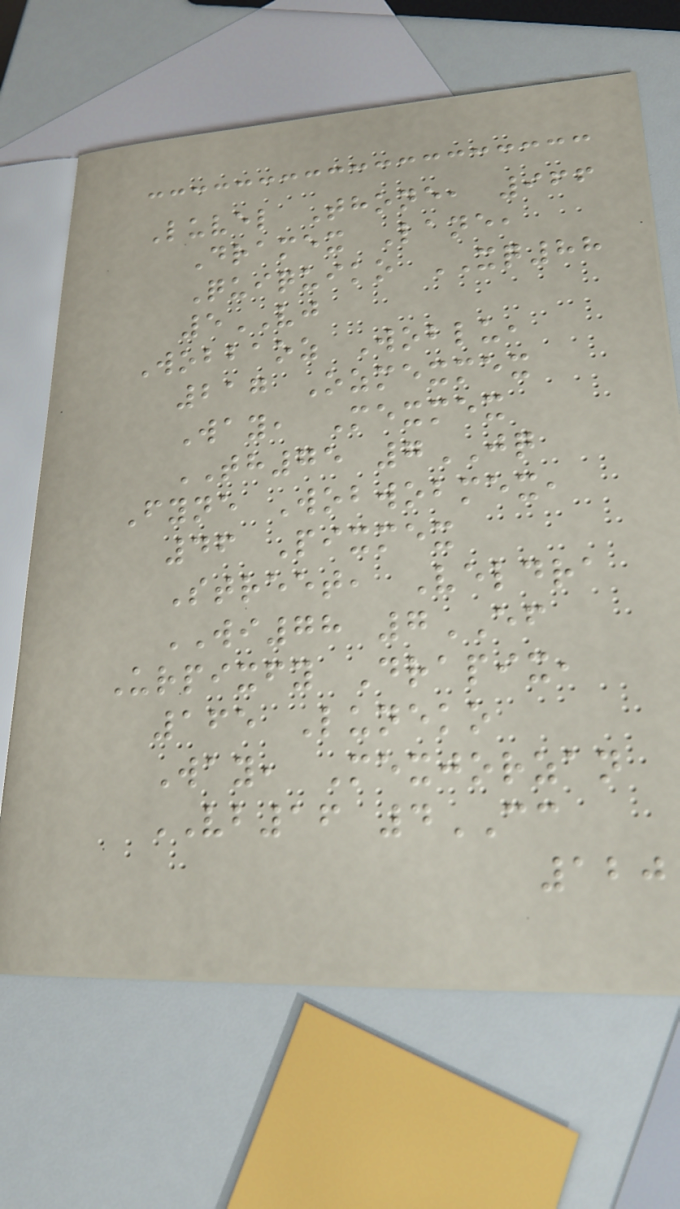Luvel Thone, 966
Dramex Lane,
Quiquiko XQ88
5VJ
Wobbaoz Woblu,
217 Ozmexmex
Way, Mexmex
TH75 7JQ
Fyne Wobwobmex,
46 Pixmex
Street, Veldra
WI78 7EF
Urpixfy Drapix,
165 Luneko
Way, Mexjorzan
VB16 4CC
120
